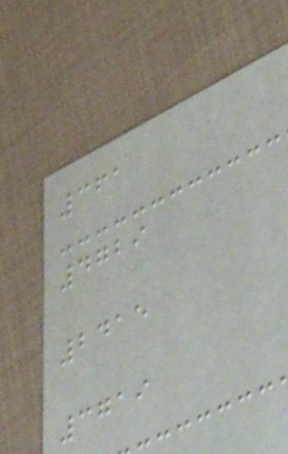361
4729
2415
3719
